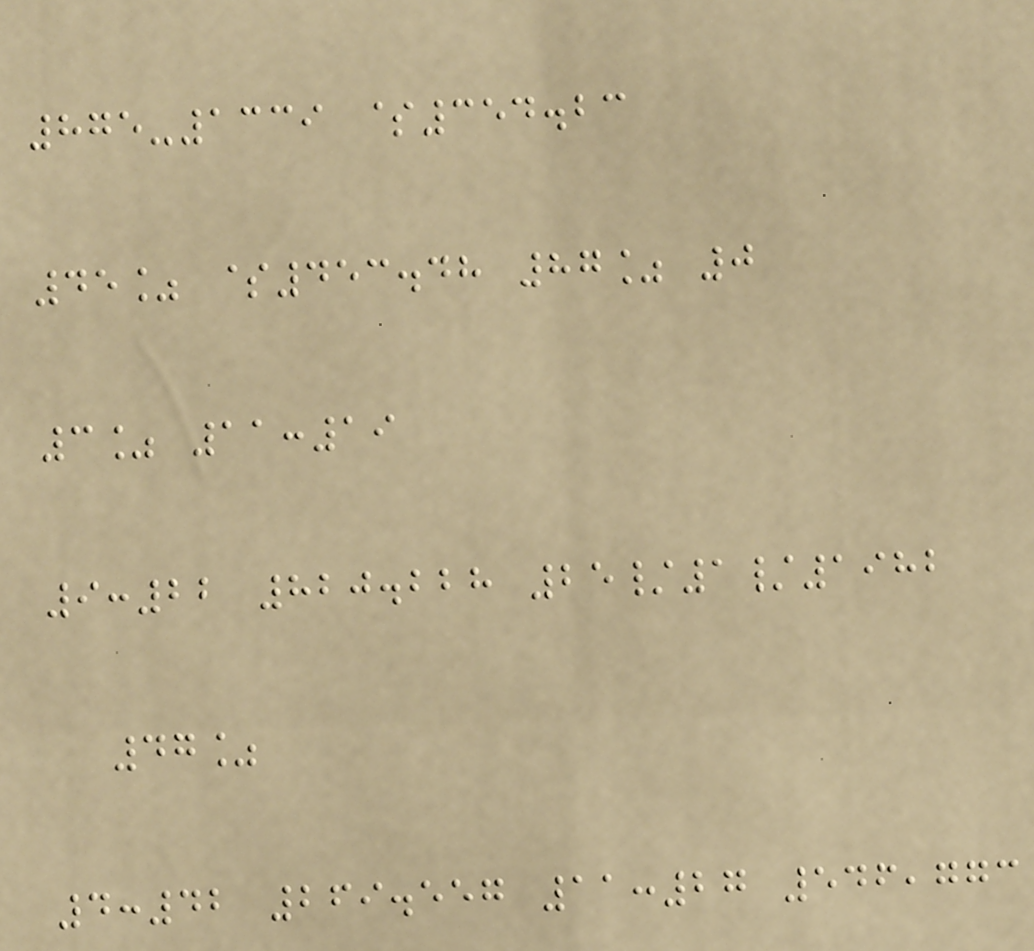875-1339 $354.23
45% $453.48 87% 0
3% 11:19
9:22 820.228 25/1/1982
47%
4:42 269.557 11:27 546,773
